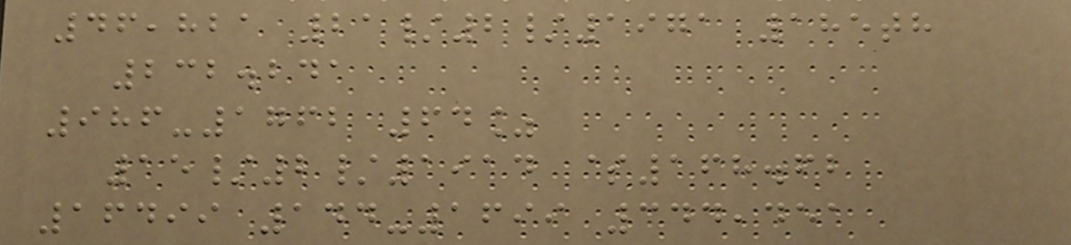46,821 21/2/1971 185th
232.241
986-1762 64%
15/2/1914 $168.62
16499 144-1699 344,451
